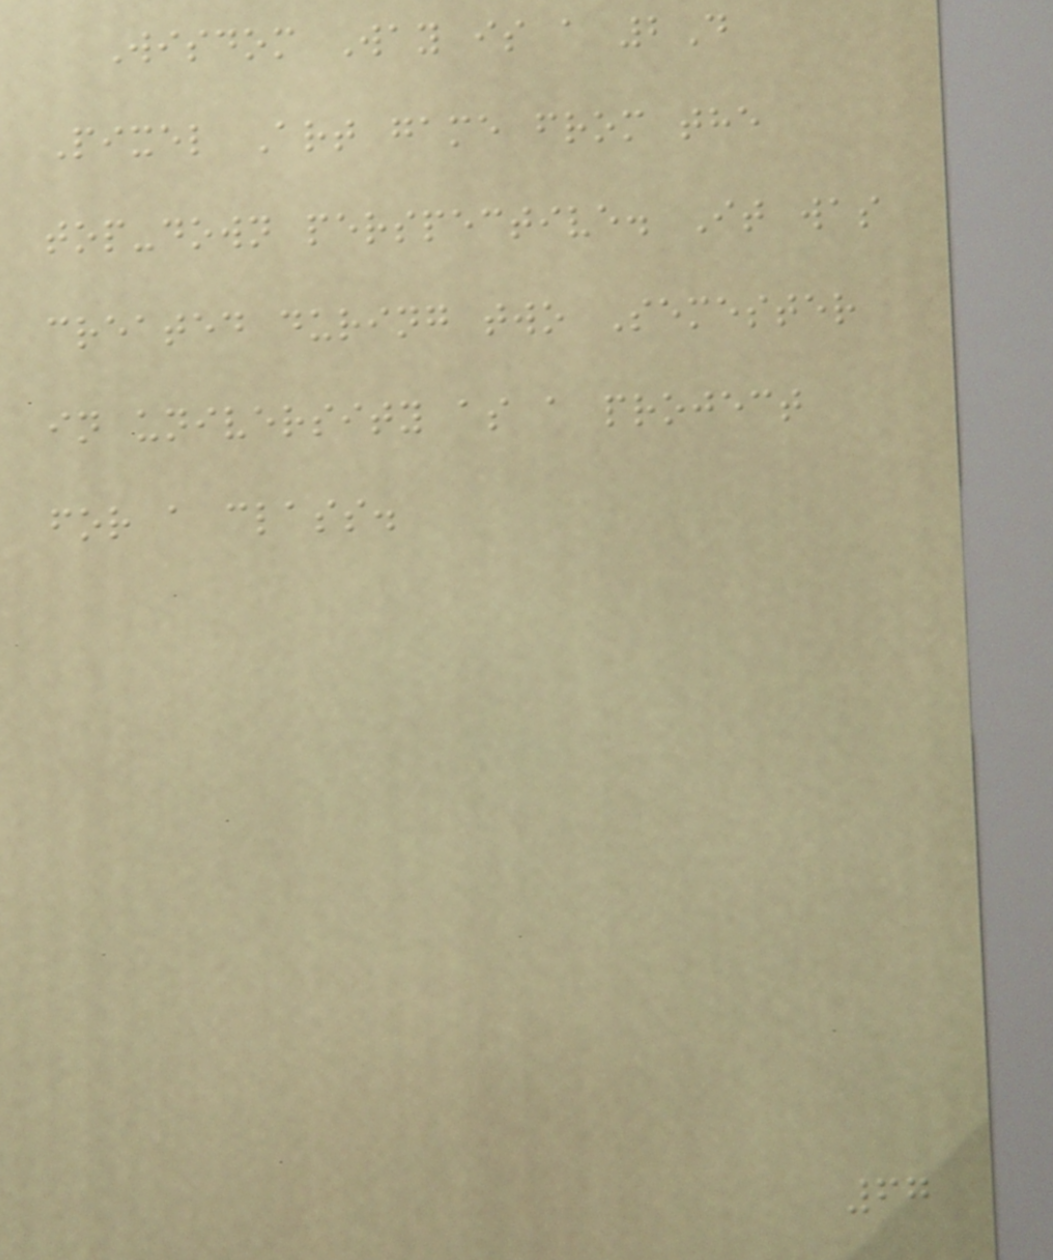Wisdom Way is a 2D
Pixel Art game from the
top-down perspective. It was
created during two Semester
in university as a project
for a class.
67
